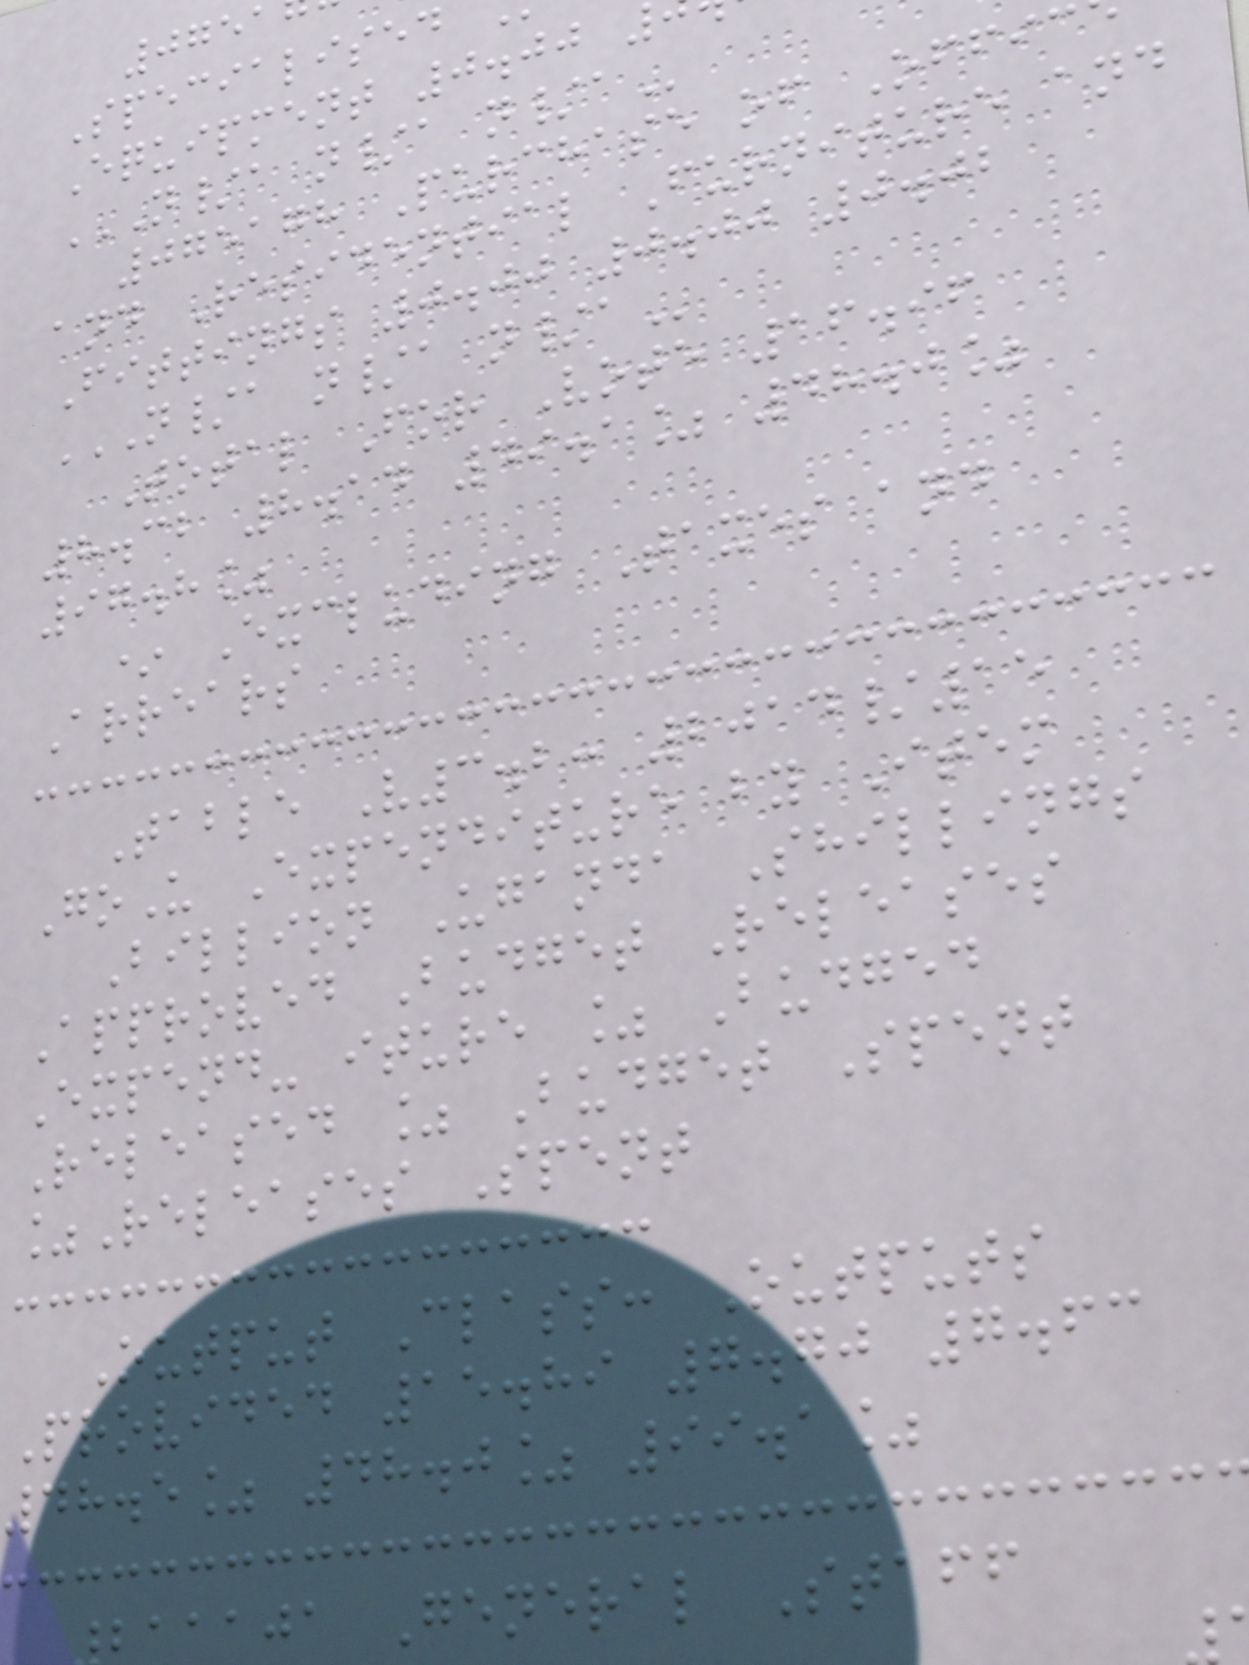0751
Specialised
Equipment 0.00
N/A N/A N/A
075178 Purchase of Offic
and Residential Furniture and
Fittings 0.00 0.00 0.02
N/A N/A N/A
Total For Vote 16.96
8.32 8.14 49.1% 48.0%
97.8%
* Excluding Taxes and
Arrears
Table V3.2: 2014/15
GoU Expenditure by Item
Billion Uganda Shillings
Approved Budget Releases
Expend- iture % Budged
Released % Budget Spent
%Releases Spent
Output Class: Outputs
Provided 15.89 7.70 7.63
48.5% 48.0% 99.1%
aaja General Staff
